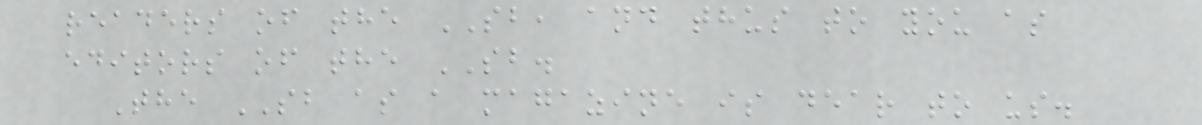readers of the SB, and thus to you as
editors of the SB.
The SB as a magazine is dear to us.
